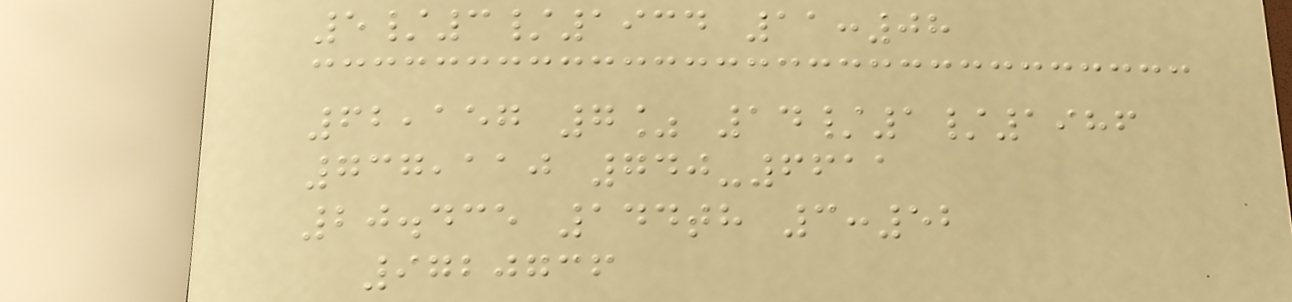5/3/1934 11:08
62,157 7% 14/1/1986
737,110 740-6611
20.435 144th 3:52
9720736
